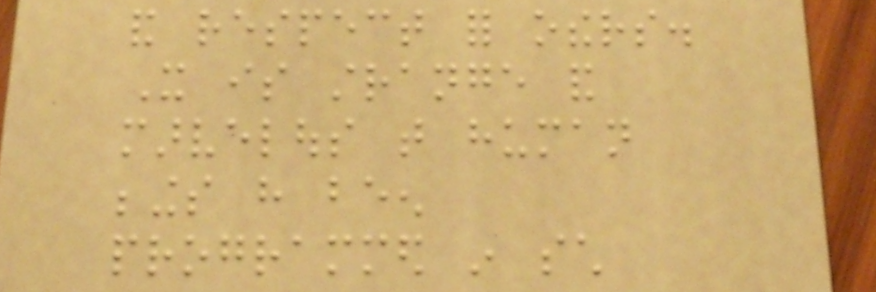and respect for others.
It is strange and
marvelous that human
beings have been
programmed in such
